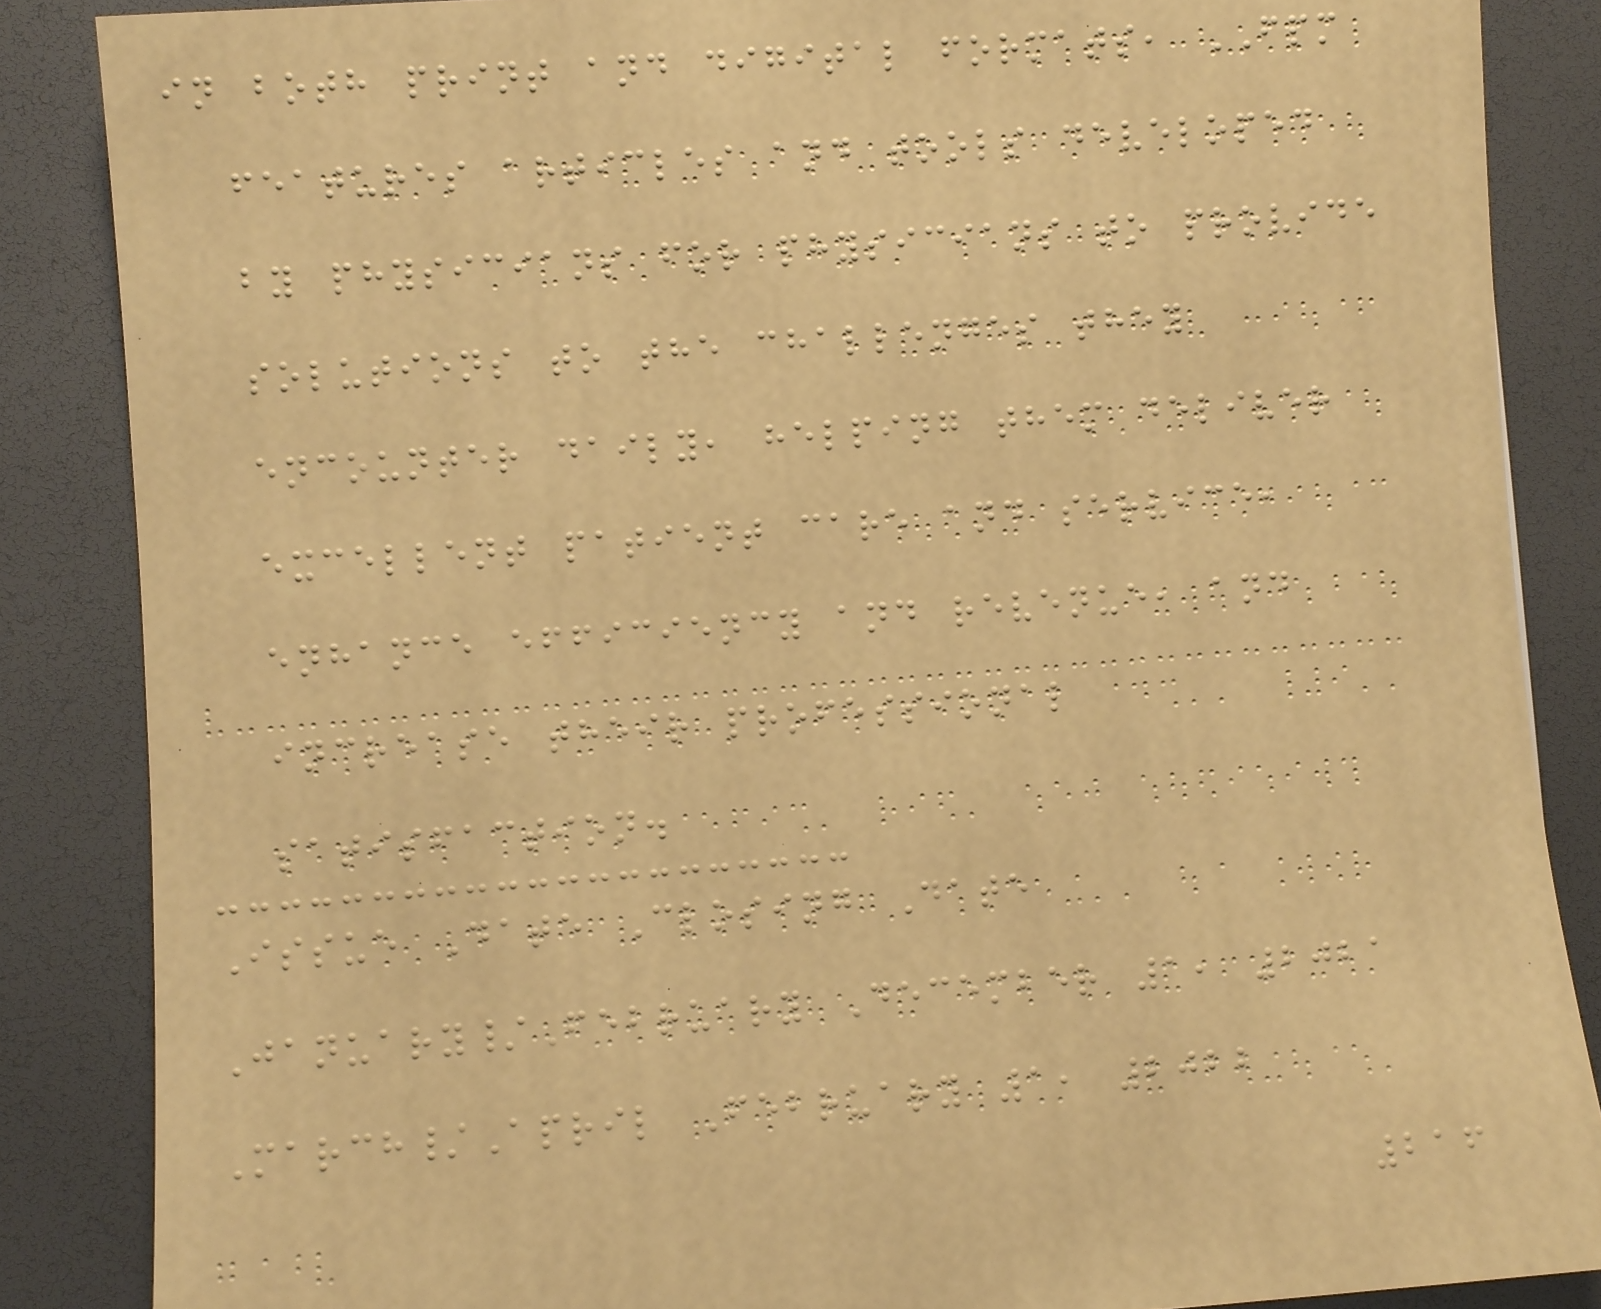in both print and digital formats, FPM
features articles and tools developed
by physicians for physicians to provide
solutions to the challenges they
encounter daily, helping them deliver
excellent patient care and service,
enhance efficiency and revenue, and
increase their professional
satisfaction.
Issue Date Closing Date
January/February December 1, 2021
March/April February 1, 2022
216
